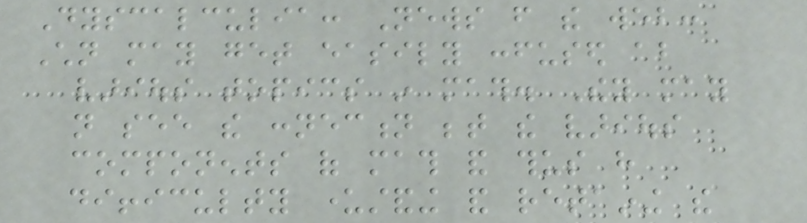Dyscalculia: News from the web:
Children may get easily confused about
various topics in math. They may
not see the connection between the various
components of math and thus have
difficulty understanding and retaining the
